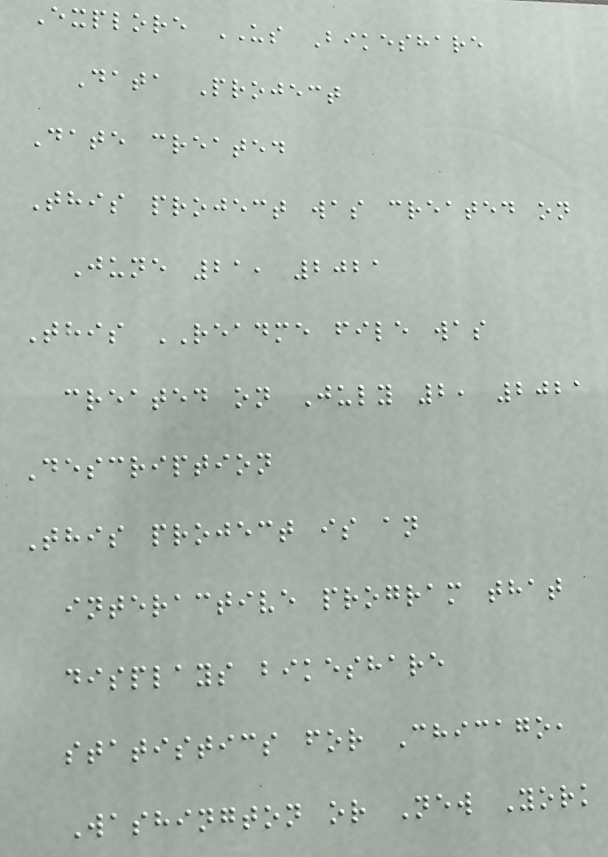Explore US Bikeshare
Data Project
Date created
This project was created on
June 21, 2021
This README file was
created on July 2, 2021
Description
This project is an
interactive program that
displays bikeshare
statistics for Chicago,
Washington or New York
